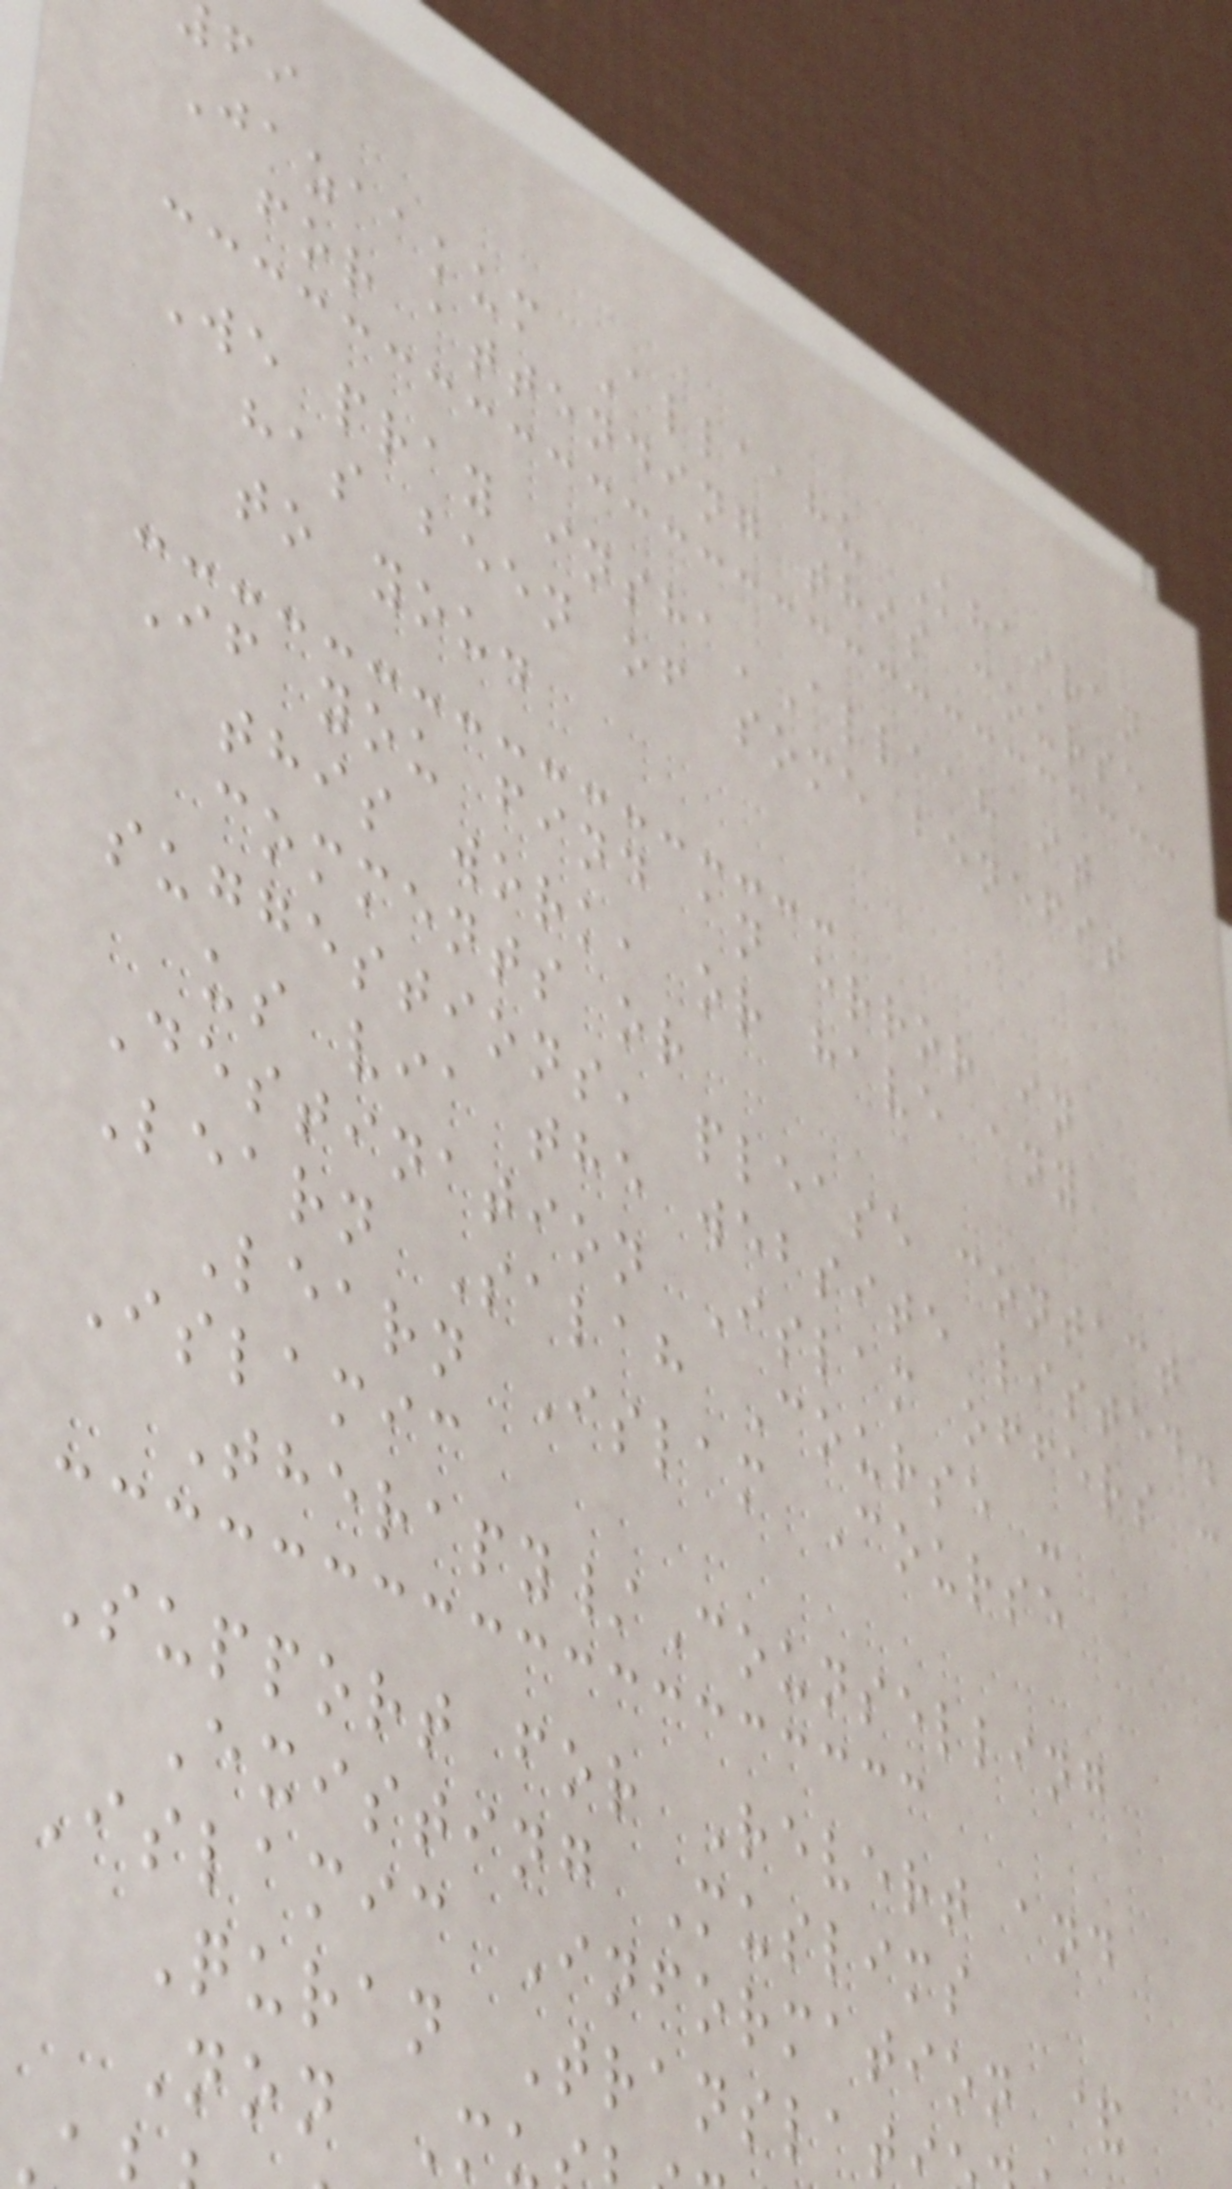Jazaakum Allaahu Khairan
for attending this course
We pray insha'Allaah it
has been of some benefit
to you.
If you find an error in
this work, or have any
comments or
suggestions, please contact
us via the website listed.
Destination Islam offers :
Learn Salah Course -
Learn Islam Course
Islamic
Therapy/Counselling
Support for Revert and
Existing Muslims
Islamic Information &
Quran Translat
Non M
